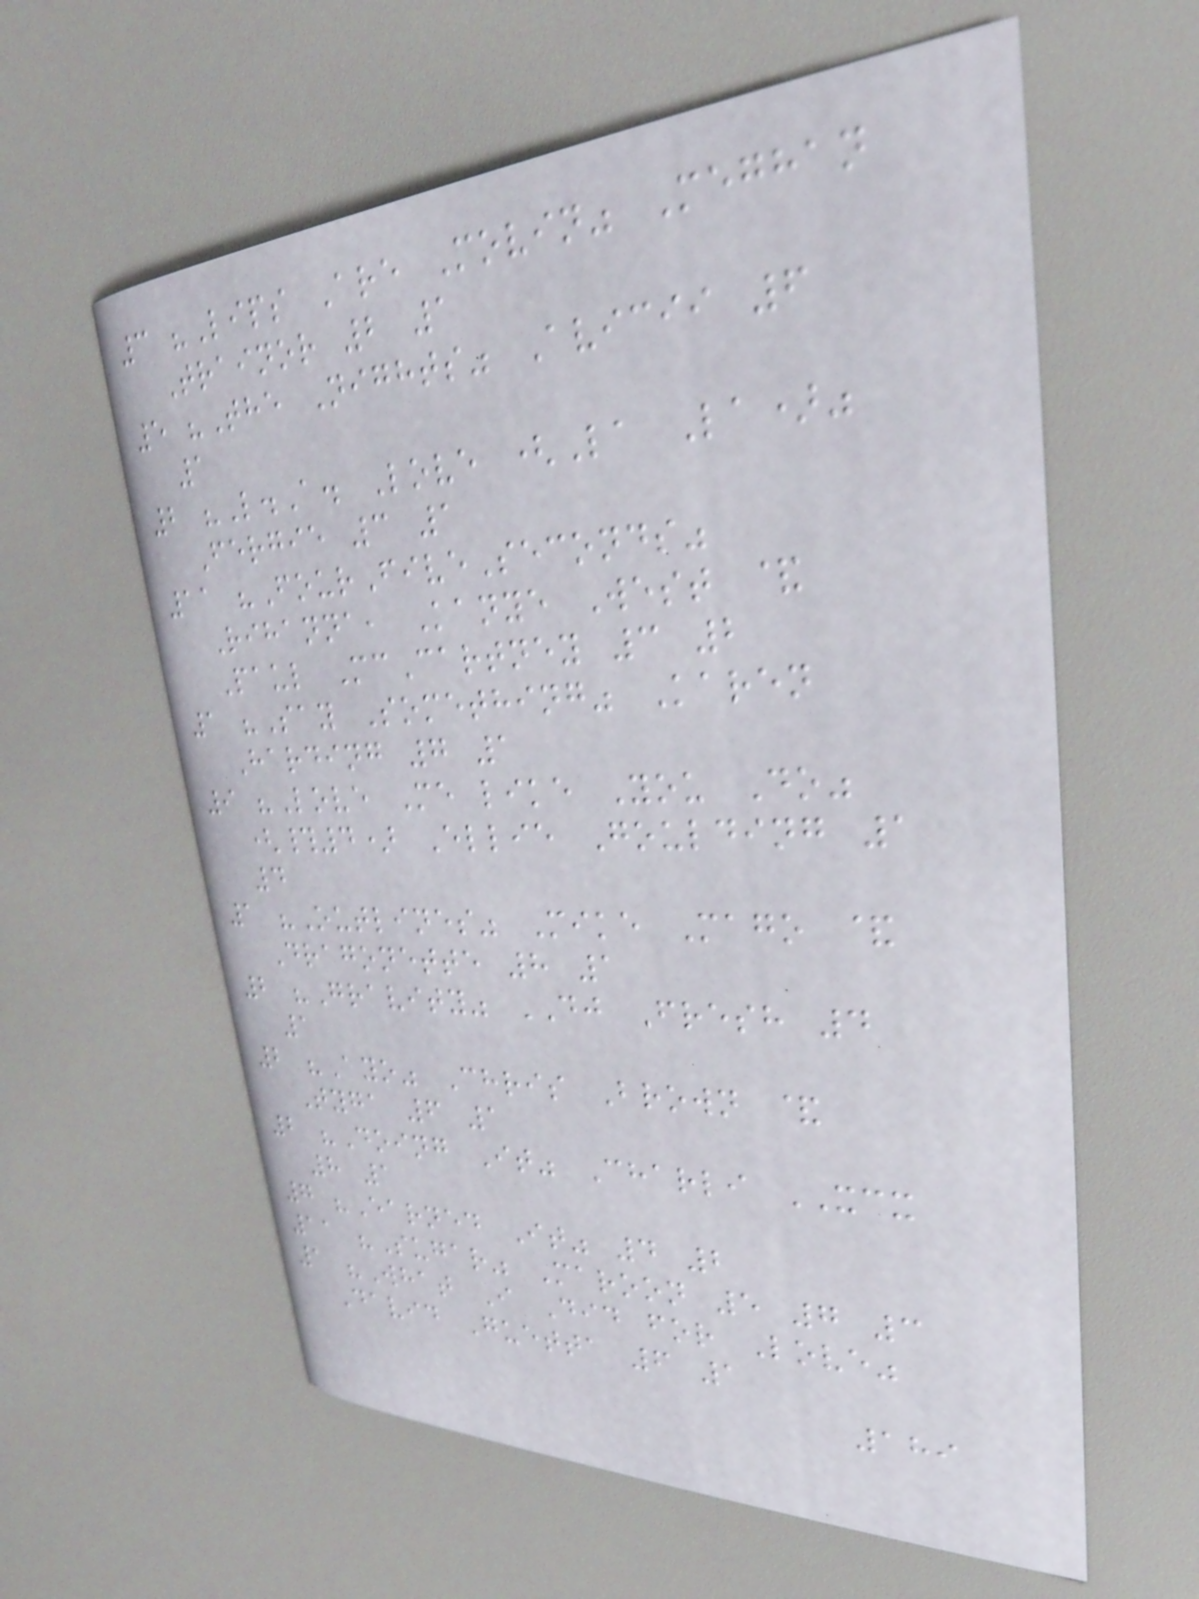3 "Lips Are Movin" Meghan
Trainor 2 1
5 "The Nights" Avicii 6
1
2 "L.A. Love (La La)"
Fergie 3 1
11 "FourFiveSeconds"
Rihanna, Kanye West &
Paul McCartney 3 2
1 "Say Something" Karen
Harding 7 1
9 "Love Me like You Do"
(#4) Ellie Goulding 1
4
1 "Outlines" Mike Mago &
Dragonette 8 1
2 "Gravity" DJ Fresh 4
1
2 "Ayo" Chris Brown &
Tyga 6 1
2 "Doing It" Charli XCX
8 1
7 "Earned It" 4 2
11 "Sugar" Maroon 5 7 3
1 "What I Did for Love"
David Guetta 6 1
189
